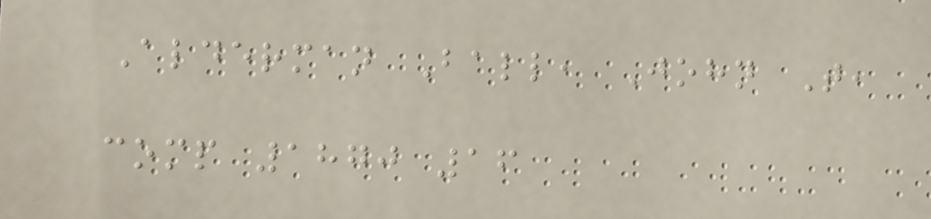Alderman Ball, John T,
comp 1870 16
